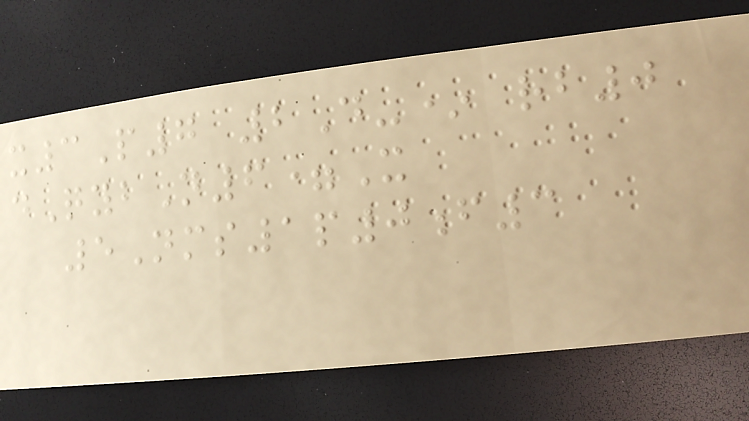x3P7 2D-* rb0
dQybN6=X
5Nms1p0f3
